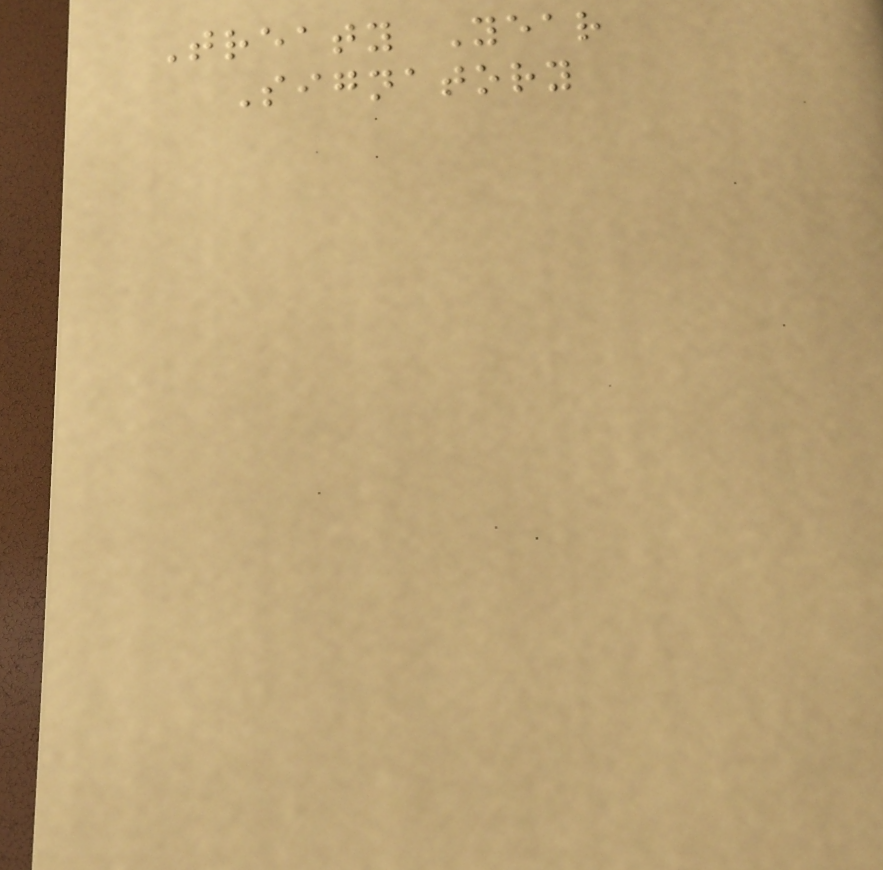Treaty Year
Signatory
